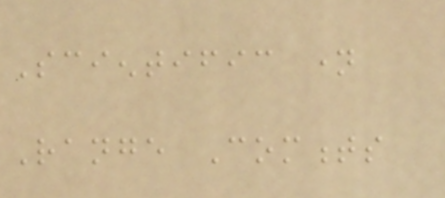Scientific name
Range Comments
